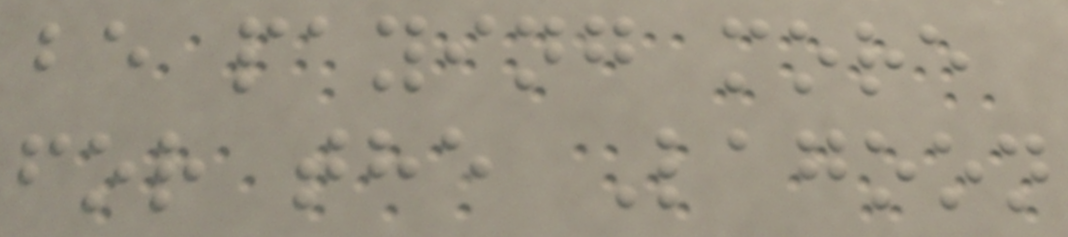be paying more
for the Lagoon
